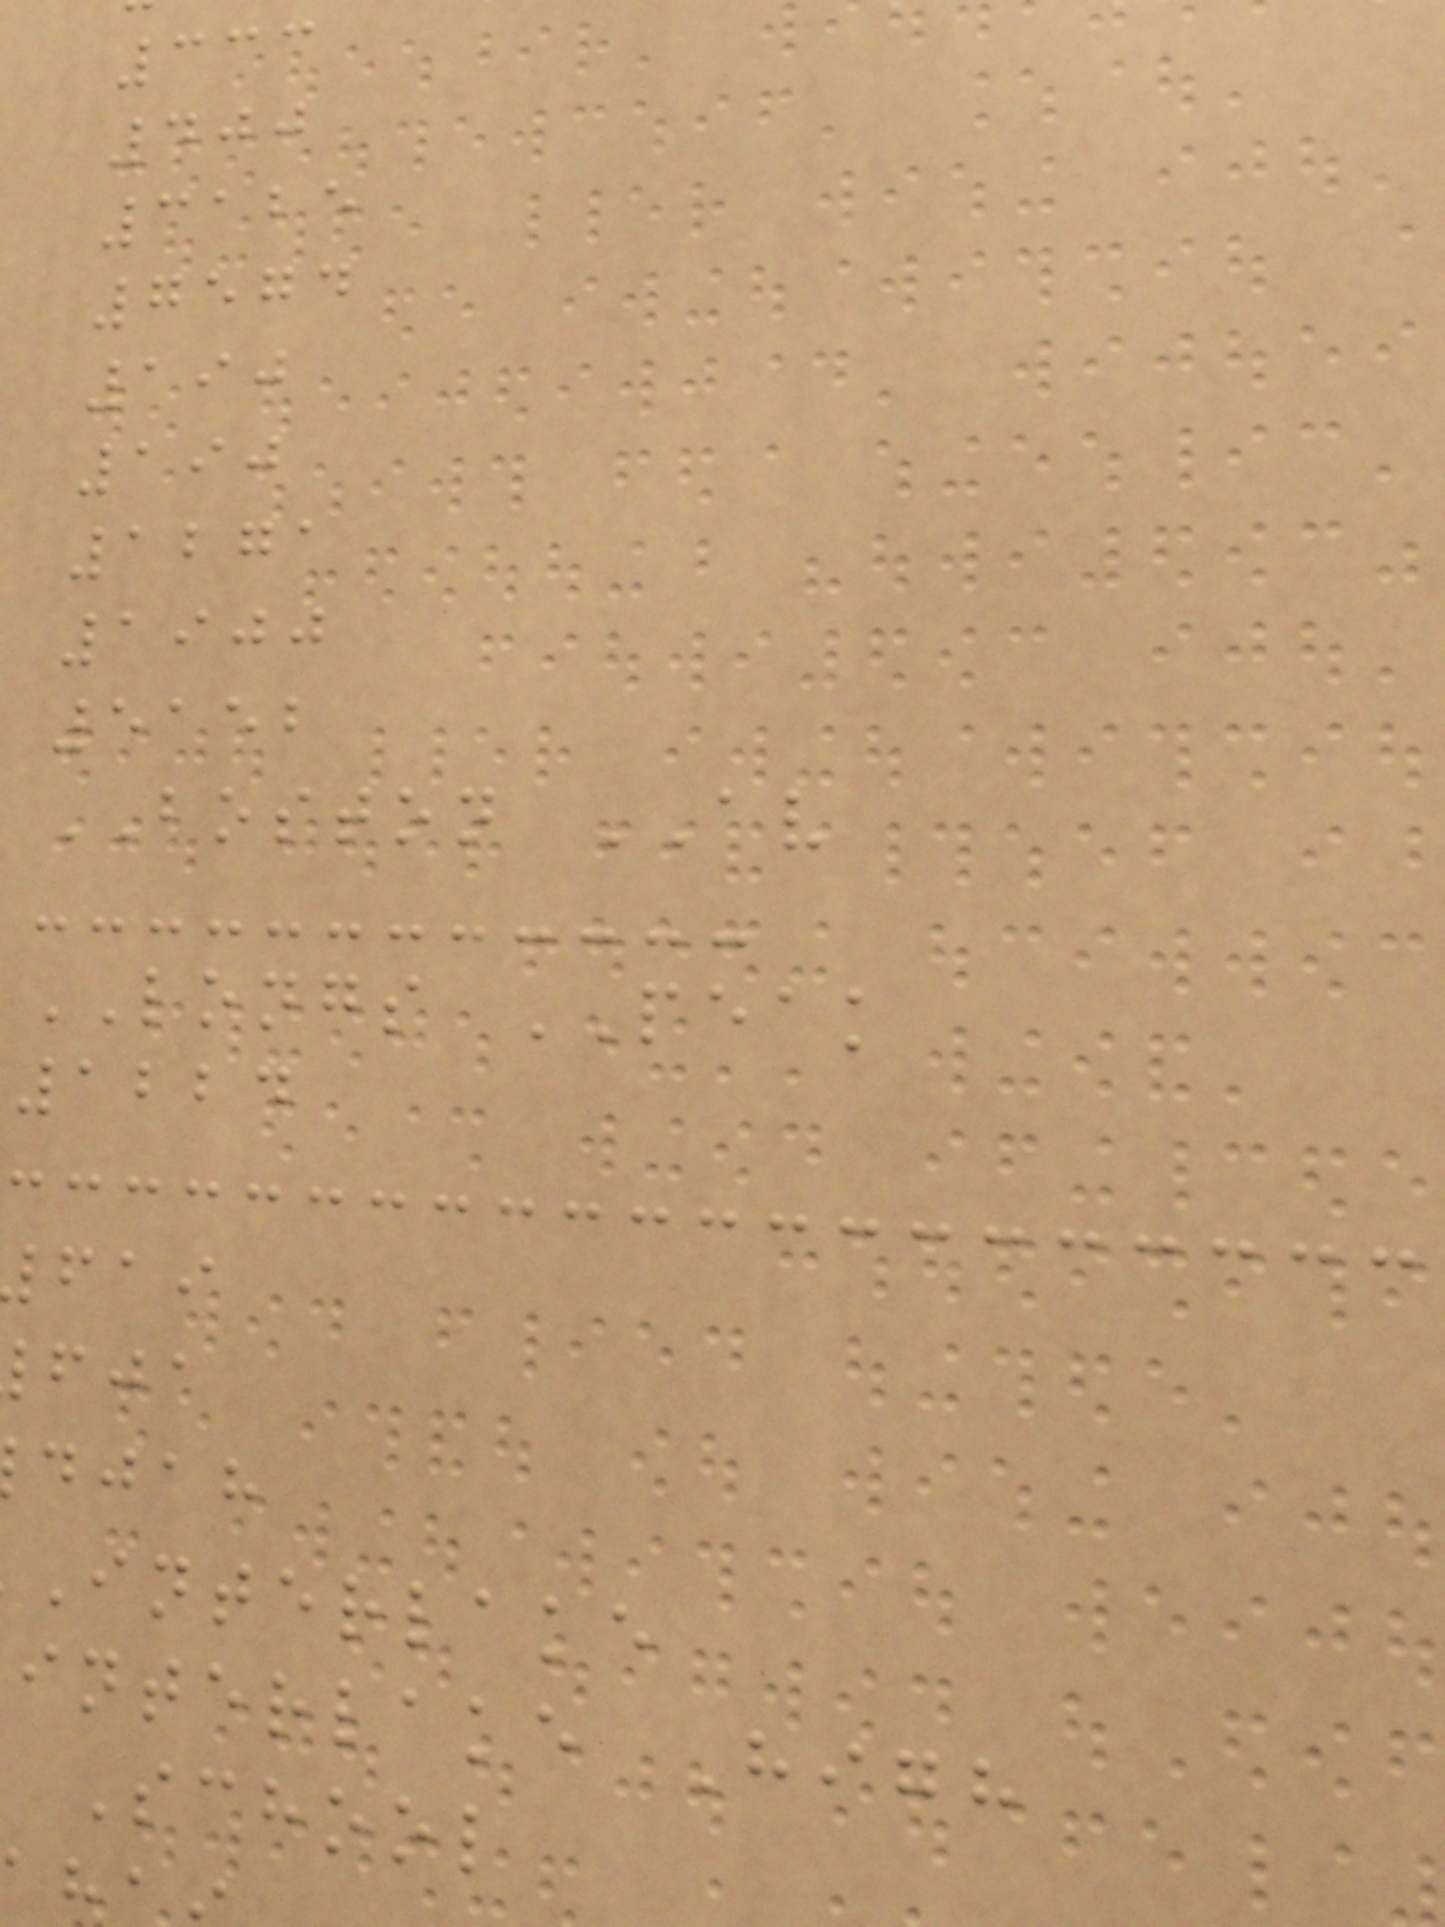333
400
3125
7574
190
190
1271
1900
5152
BOSTON AV
LONGS PEAK
1224
djah
interlake
interlake High
School
